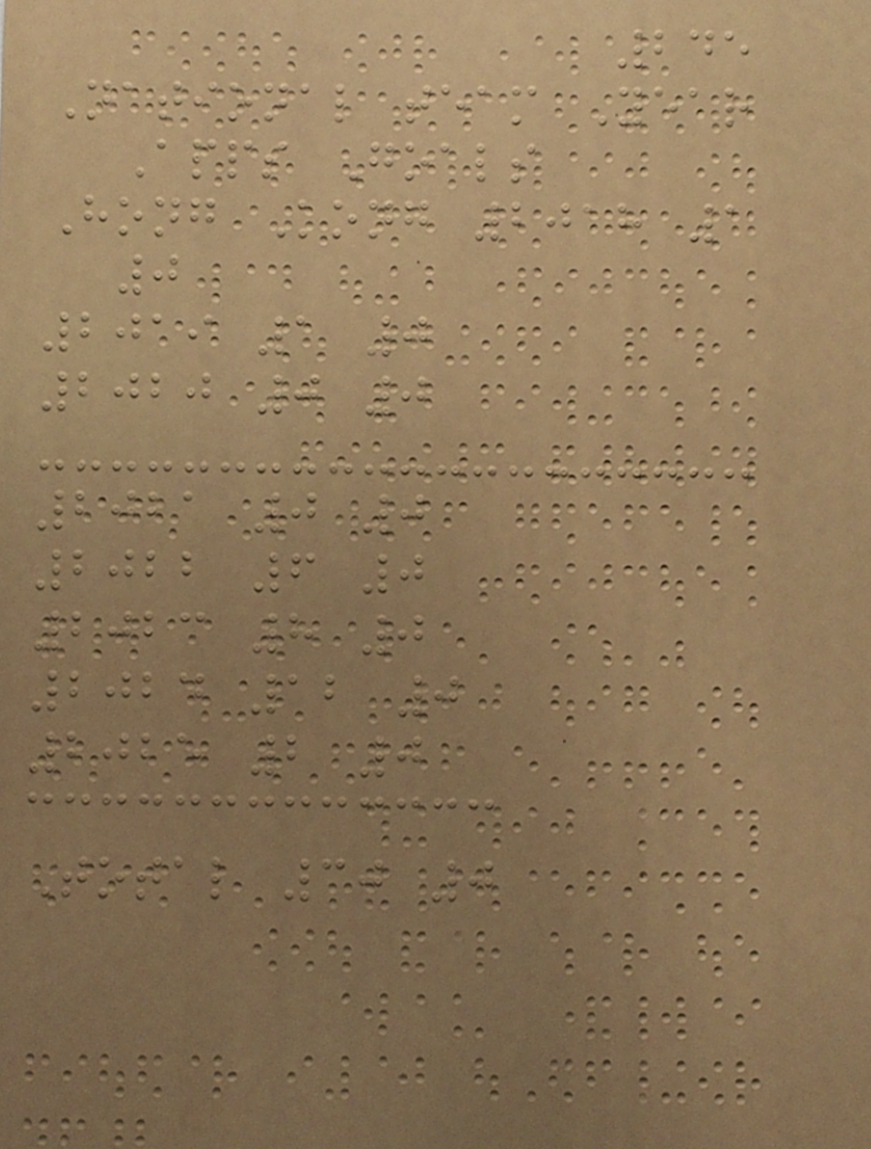245
National team Year
Apps Goals
Hong Kong 2018 1
0
2019 1 0
2020 0 0
2021 0 0
2022 6 0
2023 8 0
2024 12 0
2025 2 0
Total 30 0
